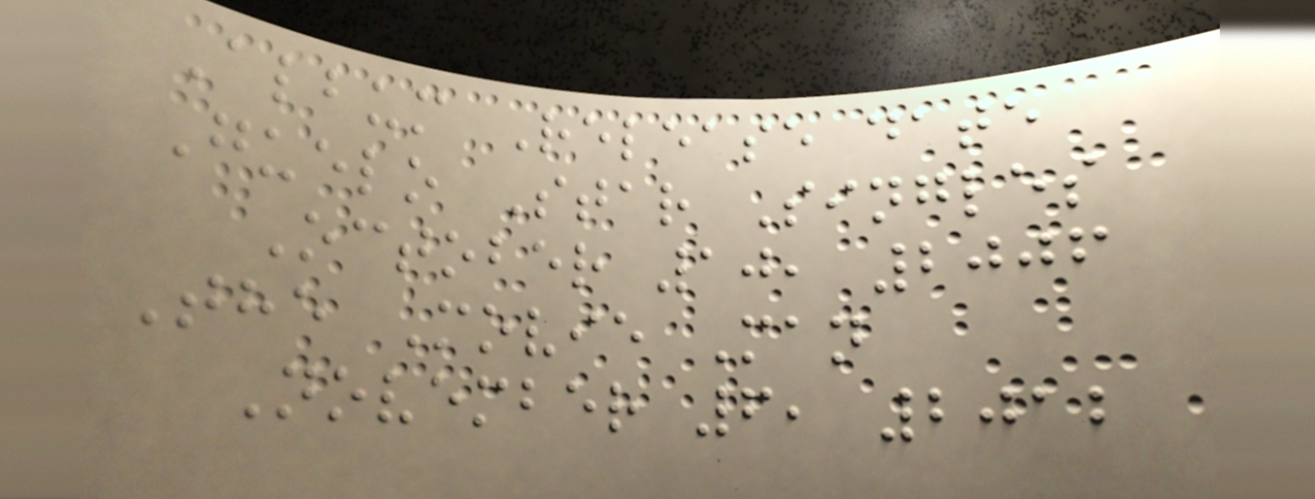Album Release date
Guelo Star Singles
October 10, 2006
The Movie Man
November 6, 2012
